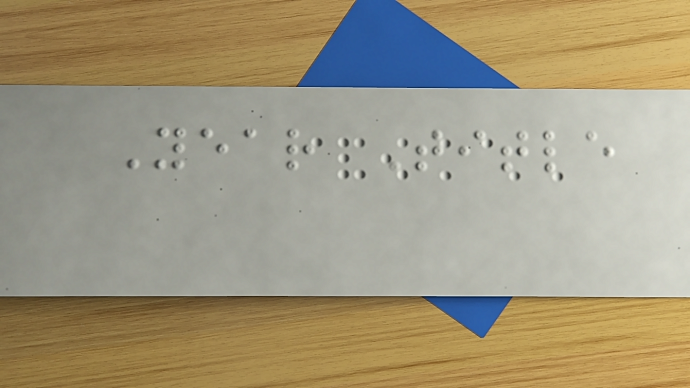Year Title
